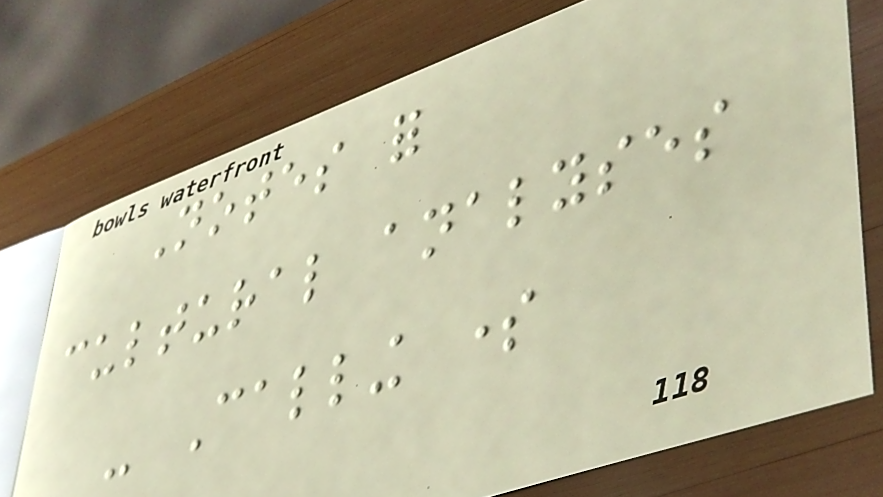Notes for
cultural analyses
- Calling some
